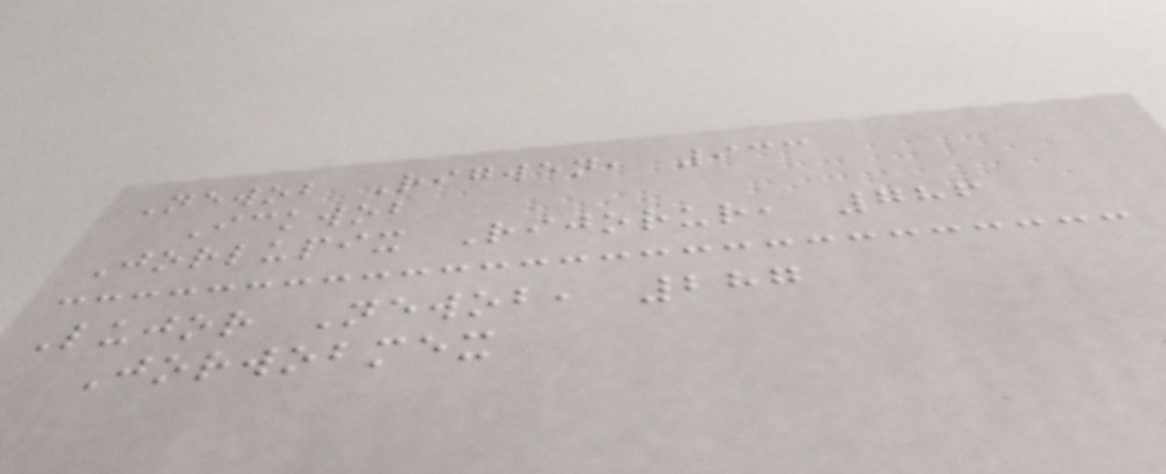Newob Rigwen, 933
Ickwob
Jorlupix Rijorur, 786
Lujor Newob, 287
Jorwobmex
